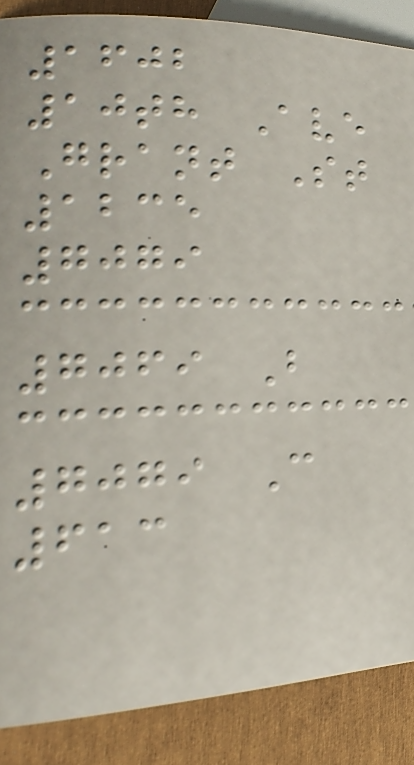1602
10th Ave
Grant St
1235
7079
7069 B
7079 C
613
